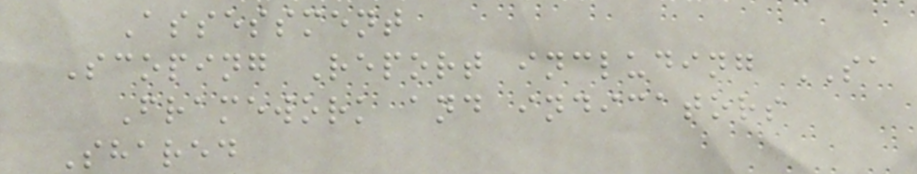Assessment
Scoping Report including SA
Framework and indicators
Shared
